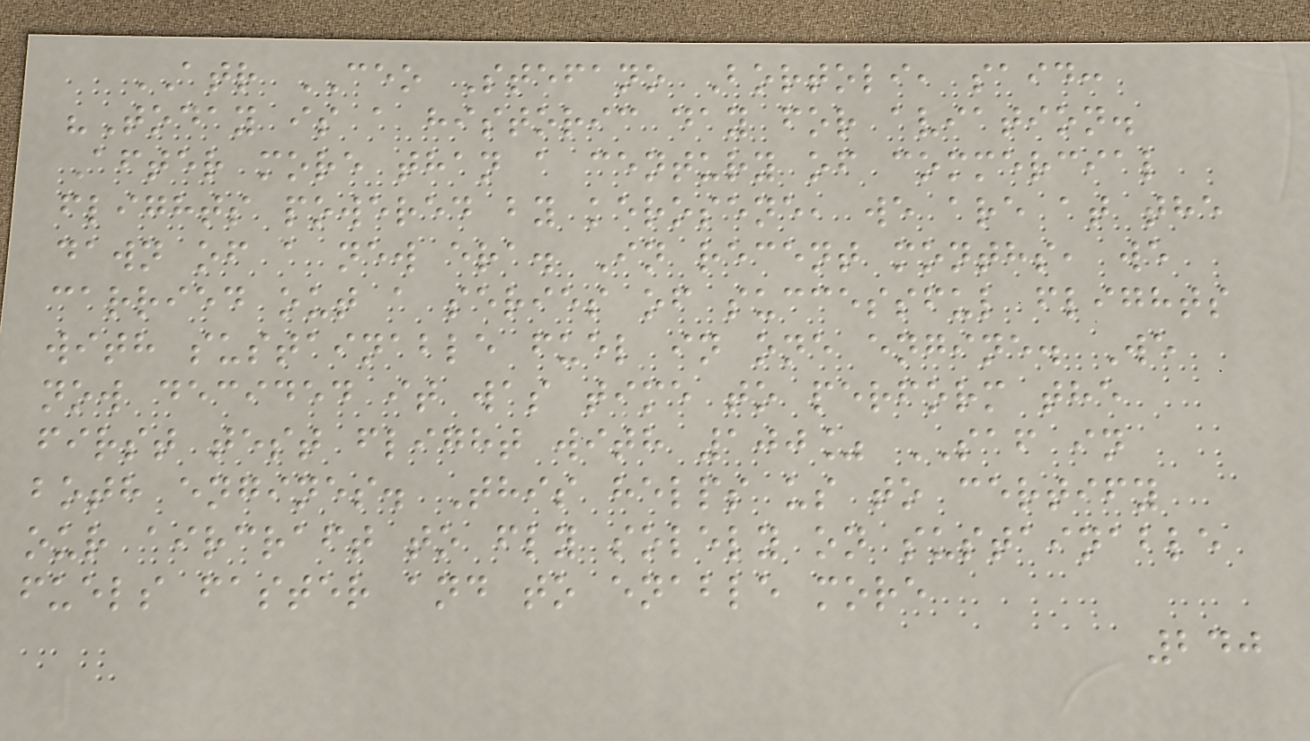ATR CEO Stefano Bortoli, said:
"Today is a historic day for aviation.
After more than a century of commercial
flights powered by kerosene, we are at the
dawn of a new era. In recent months, we
carried out a series of successful flights
with sustainable fuel in one engine. We
now decided it was time to perform the
first test flight with 100% SAF in
both engines. This helps us to certify
our aircraft to fly solely on sustainable
fuels faster and to enable more
240
